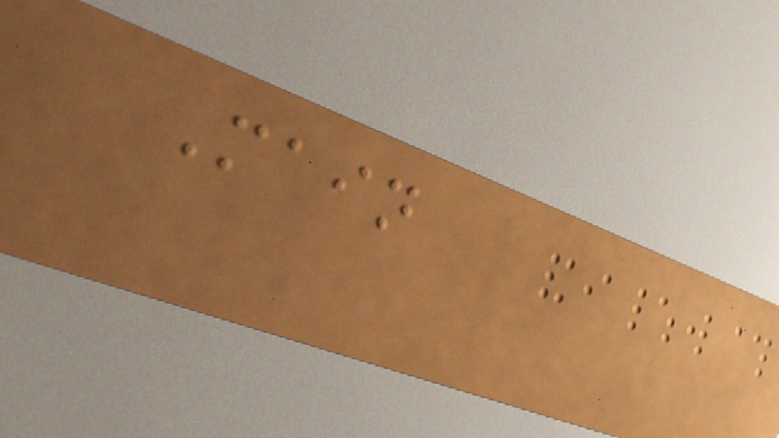Main
